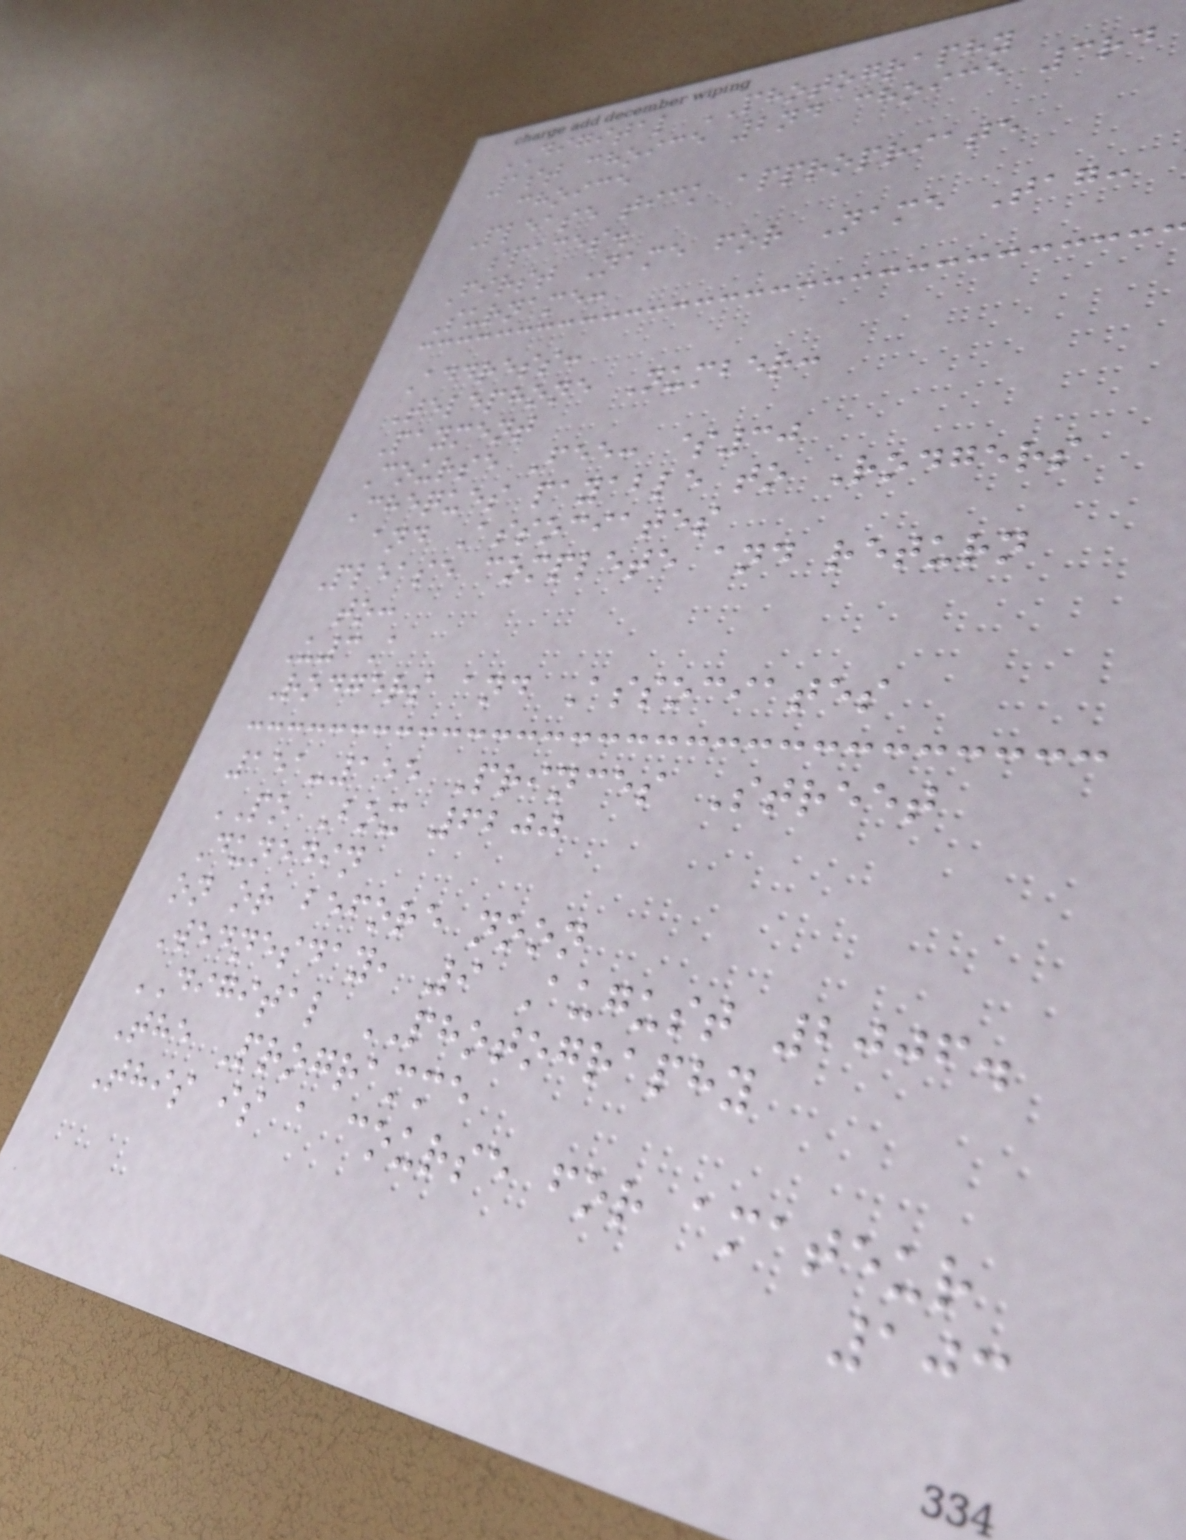DIGITAL PHOTOGRAPHY
1st choice 2nd choice 3rd
choice
Please tick appropriate
spaces.
First Name for Name Tag:
Surname:
Address:
Telephone Number:
Payment
Course Fee: $30
Cheques payable to Rodgers
and Associates
Please complete and return
to:
U3A
Rodgers and Associates
151-155 Princes Street
PO Box 6200
Dunedin
on or before noon
Wednesday, 9 August 2006.
DIGITAL PHOTOGRAPHY
The Programme
This is a course for amateur
103
